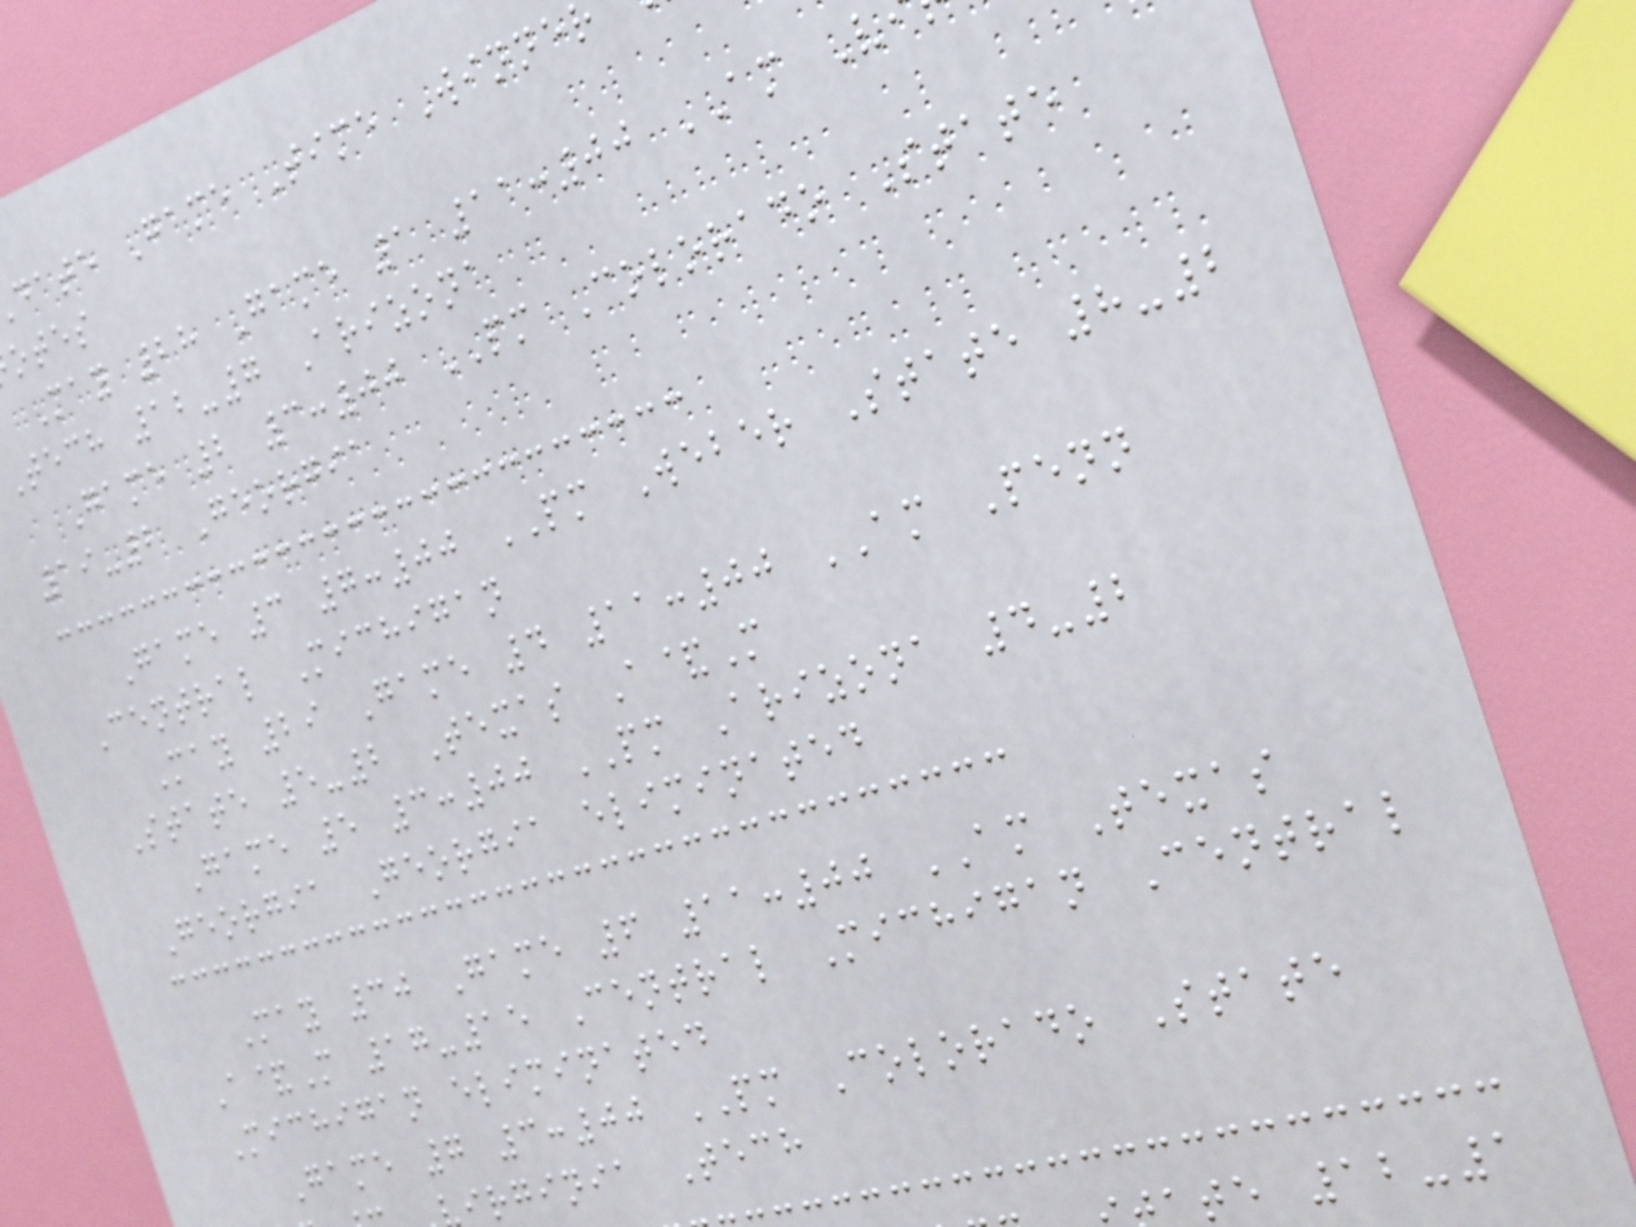date Game Time Winne
otes
May 28 Game 1 11:00 AM V
Tech 12-7 Arizona
Game 2 3:00 PM Colorado State
19-2 Georgia
Game 3 7:00 PM Weber State 8-2
Central Michigan
May 29 Game 4 11:00 AM Penn
State 5-2 Texas A&M
Game 5 3:00 PM Arizona 4-2
Georgia Georgia eliminated
May 30 Game 6 11:00 AM Texas
A&M 17-15 Central Michigan Central
Michigan eliminated
Game 7 3:00 PM Colorado State
irginia Tech
